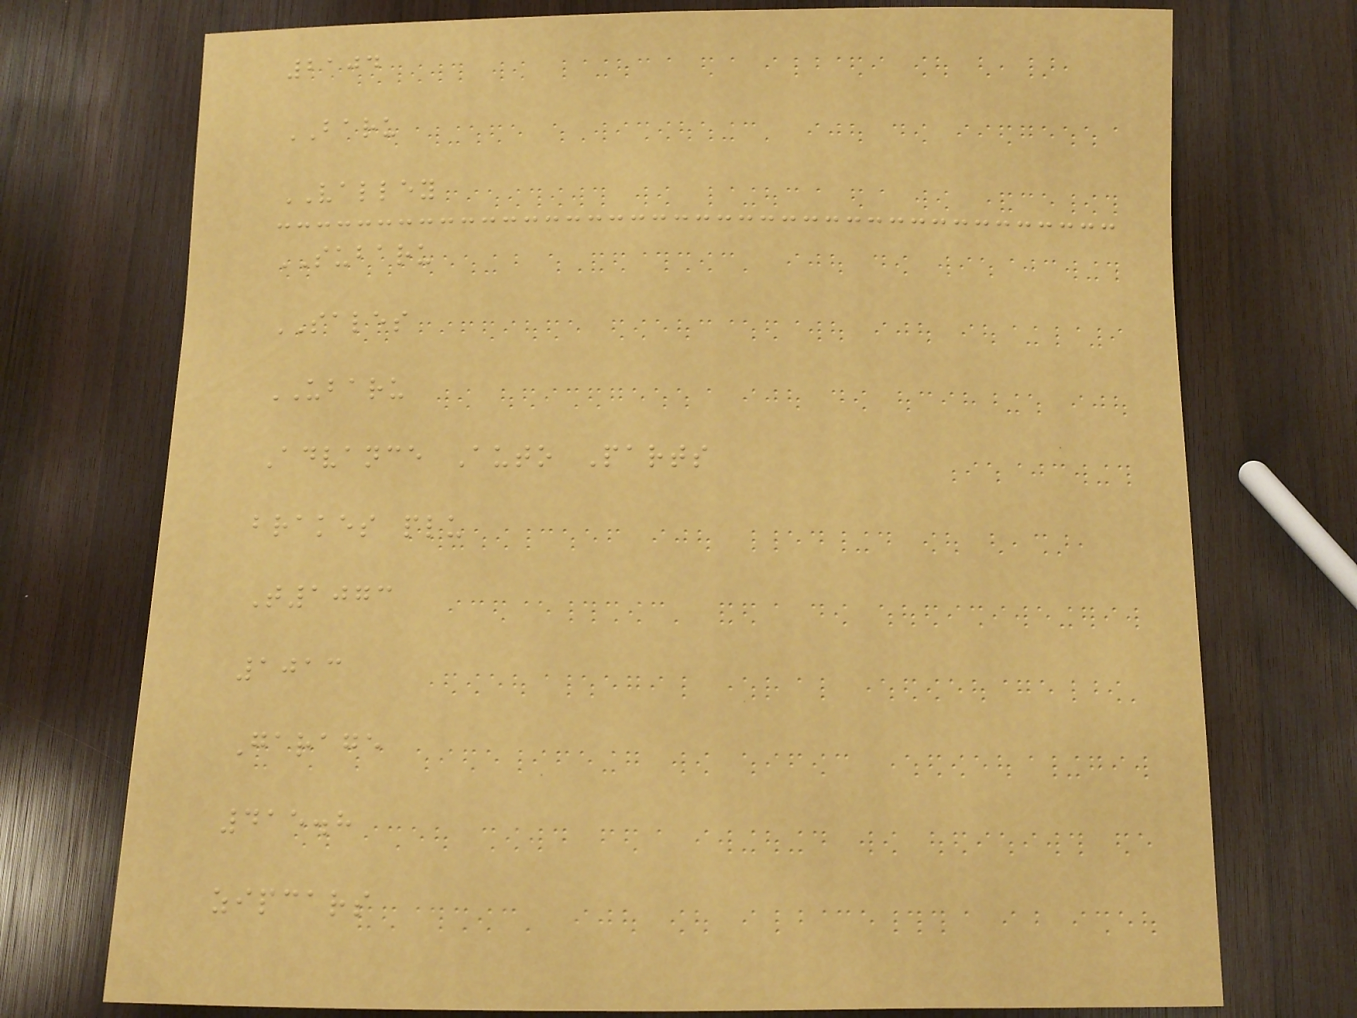2104
BARU
VALLEY
SUBARU
SALES
UBARU
Advance Auto Parts
brakes plu
T1073
1013
Garage
415.8
zipcars
